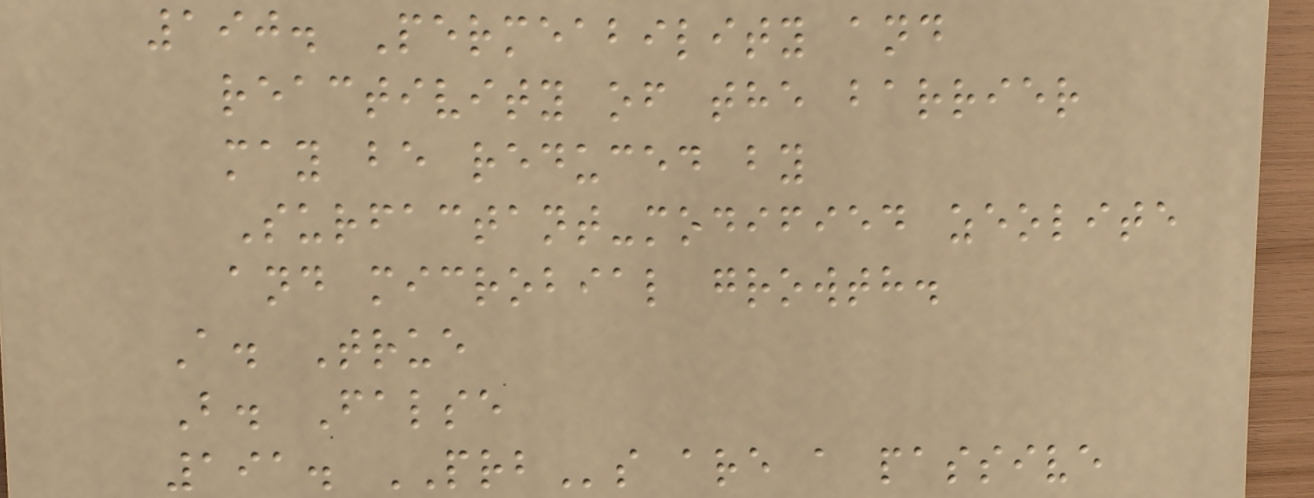190. Permeability and
reactivity of the barrier
may be reduced by
Surfactant-modified zeolite
and microbial growth.
A. True
B. False
191. PRBs are a passive
